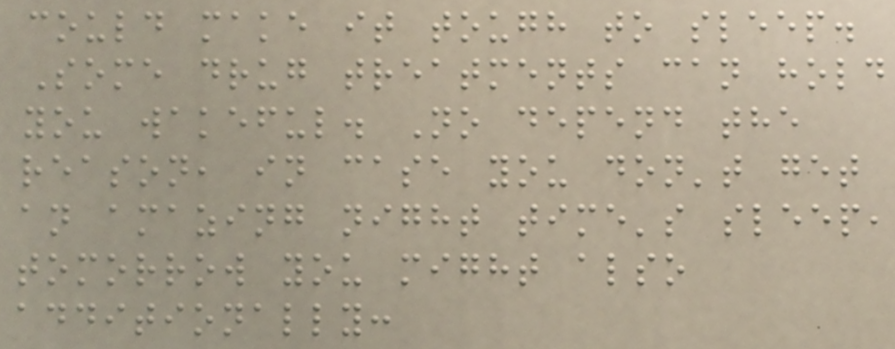could make it tough to sleep.
Some drug treatments can hold
you wakeful. No depend the
reason, in case you don't get
an amazing night time's sleep,
tomorrow you might also
additionally:
